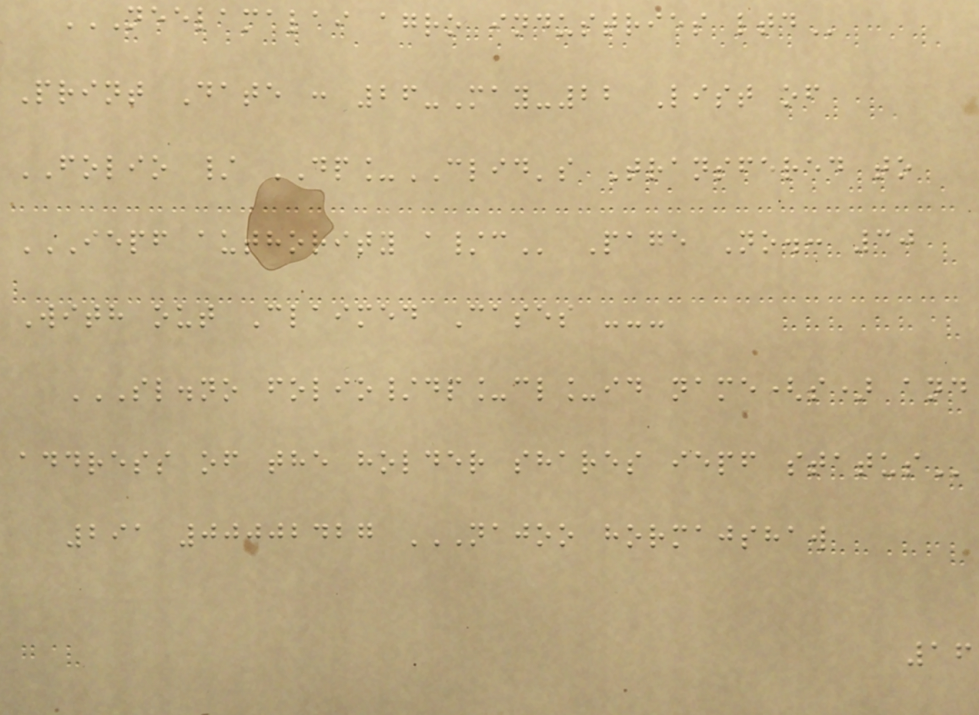NEELAMALAI AGRO INDUSTRIES LTD
Print Date : 26-May-22 List of
FOLIO / DP_CLID's Transfered to
IEPF AUTHORITY A/C Page No.: 30
With out Claimed Cases ---
SL.NO FOLIO/DP_CL_ID NAME(S) AND
ADDRESS OF THE HOLDER SHARES IEPF STATUS
291 00002427 NAJOO HORMAJSHAW
16
